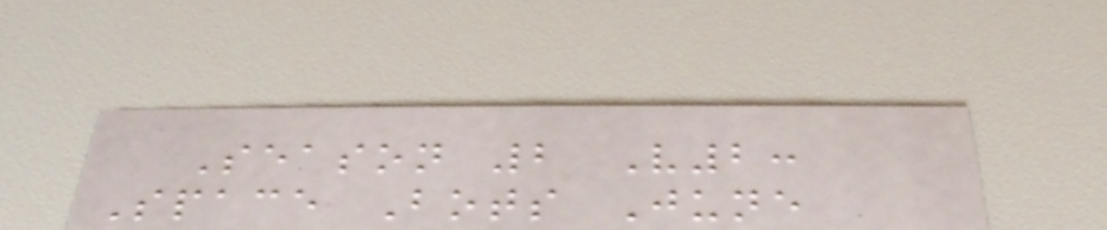Season 2 V2:
Space Bots June
